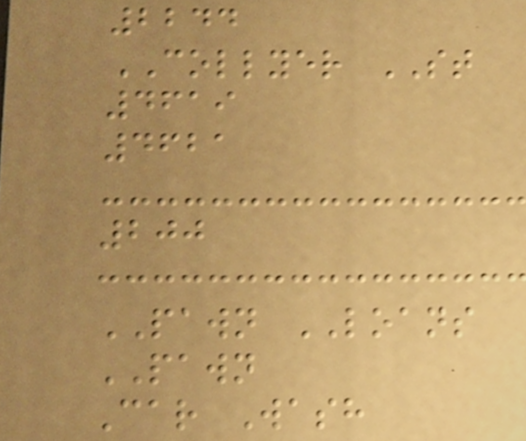2244
COLLYER ST
4619
4621
200
PAWN LOANS
PAWN
Car Wash
